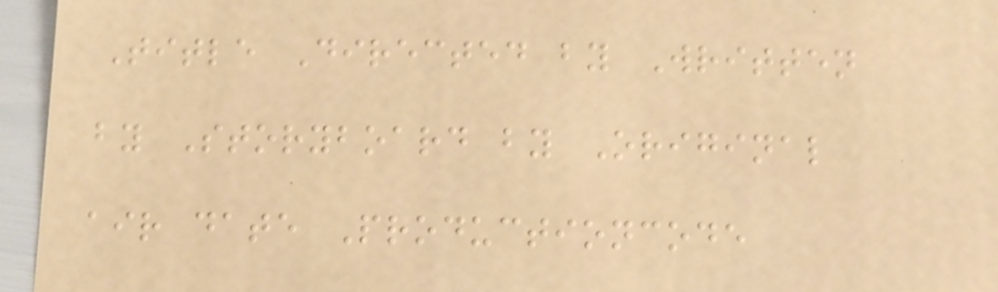Title Directed by Written
by Storyboard by Original
air date Productioncode
